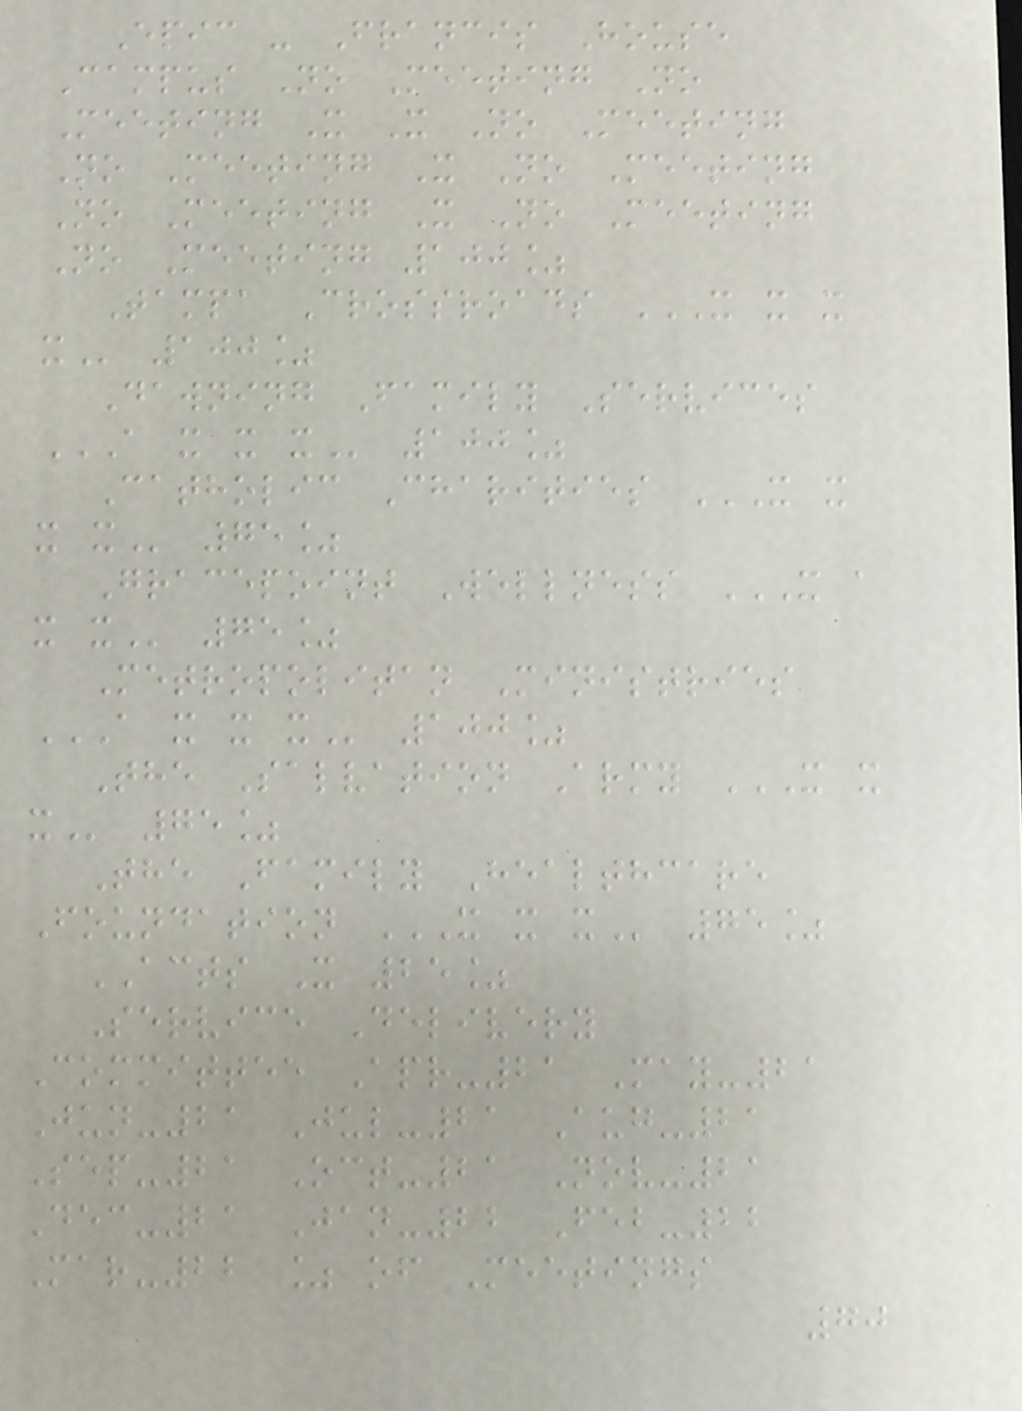Epic - Francis House
Campus No Meeting No
Meeting X X No Meeting
No Meeting X No Meeting
No Meeting X No Meeting
No Meeting 100%
Tampa Crossroads X X X
X 100%
Dawning Family Services
A X X X 100%
Catholic Charities X X
X X 75%
Gracepoint Wellness X A
X X 75%
Metropolitan Ministries
A X X X 100%
The Salvation Army X X
X 75%
The Family Healthcare
Foundation X X X 75%
ACTS X 25%
Service Delivery
Committee Apr-21 May-21
Jun-21 Jul-21 Aug-21
Sep-21 Oct-21 Nov-21
Dec-21 Jan-22 Feb-22
Mar-22 % of Meetings
70
